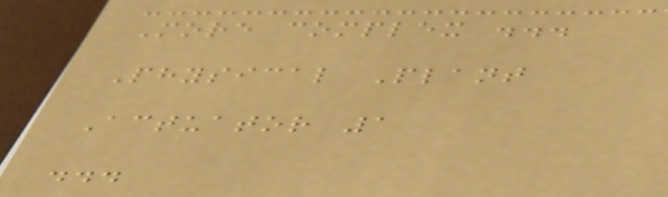More complex ...
Physical Plant
Actuator 1
...
